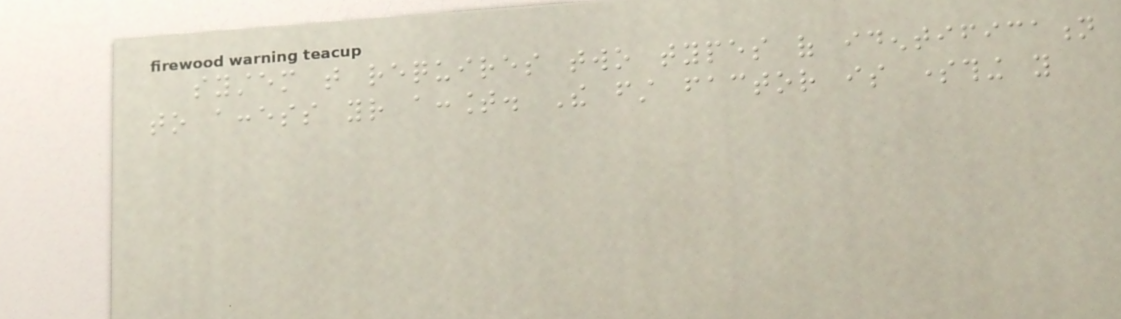system that requires two types of identification
to access your account. The first factor is something you
